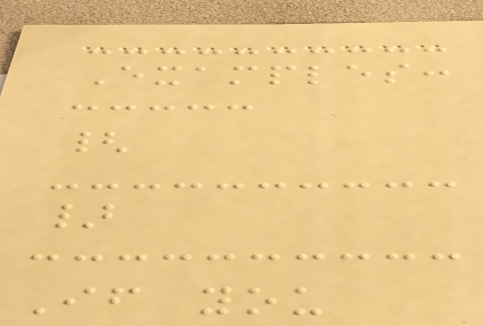Examples:
{
}
If you
